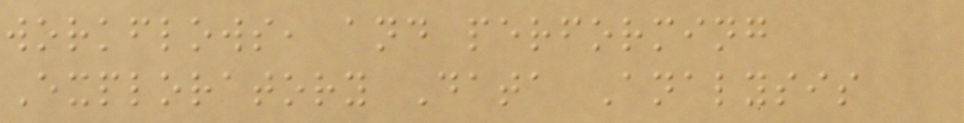workflows, and performing
Exploratory Data Analysis
